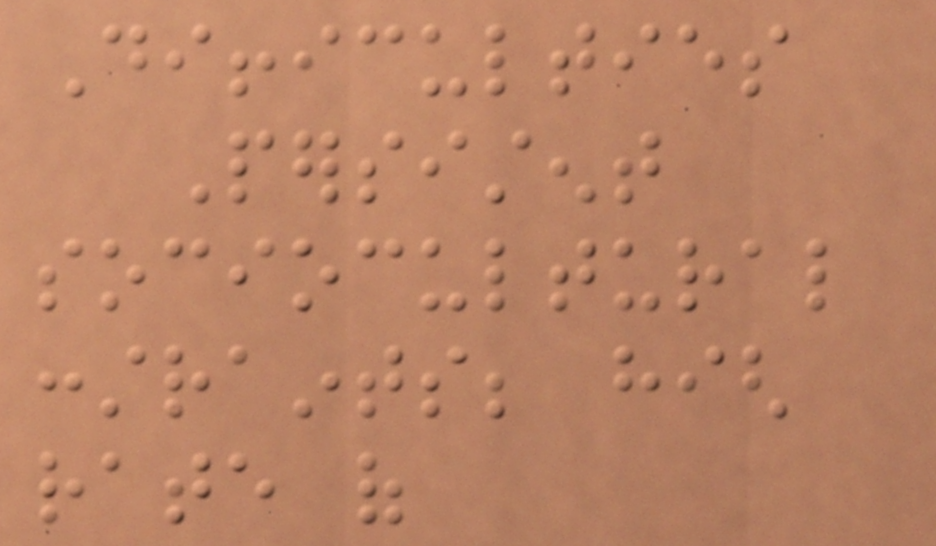Difficulties
Persistent
sociocultural
constraints; high
rate of
